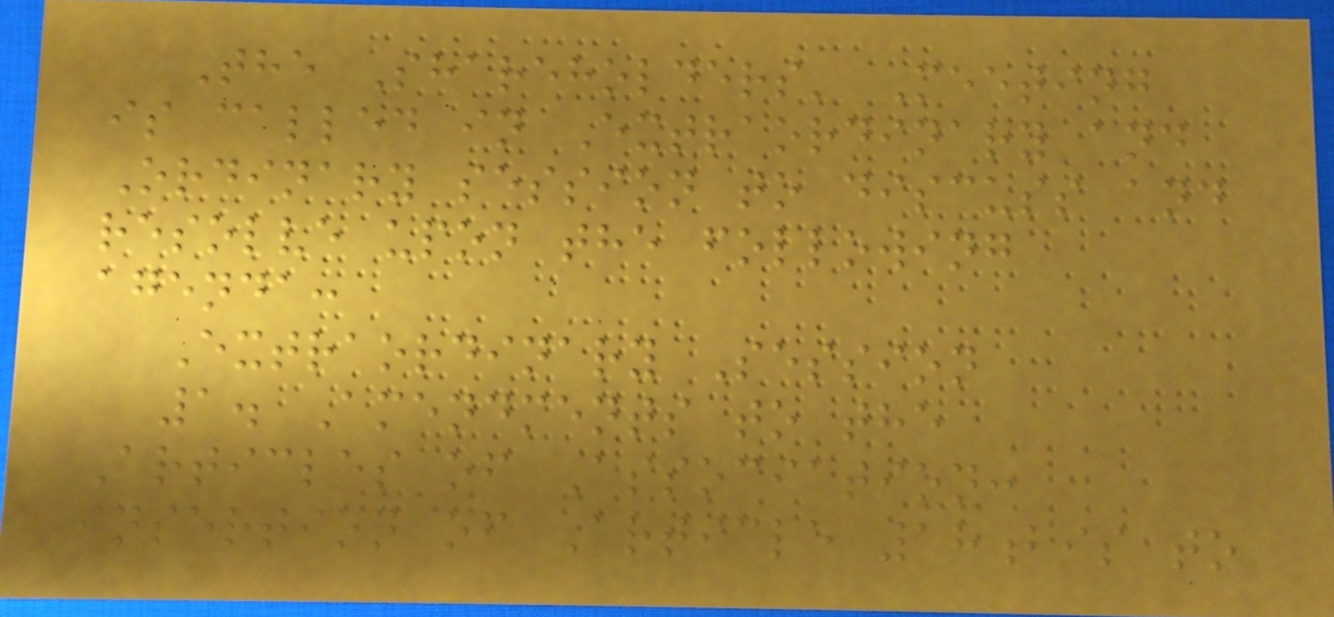The Shareholders' Meeting
is called in Extraordinary and
Ordinary session to discuss and
resolve upon the following
agenda:
Extraordinary Session
1. Amendments to the
Articles of Association:
insertion of Article 18bis to
